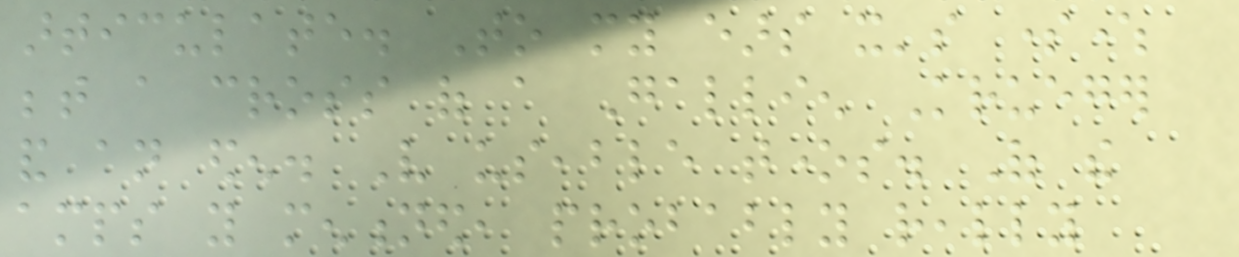articulate. To my ears it's somewhere
between a cross of a Gallien Krueger
and an eden. Very useable tones. Of the
amps you mentioned, probably really
